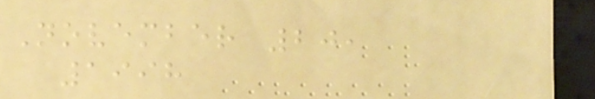November 20,
1998
